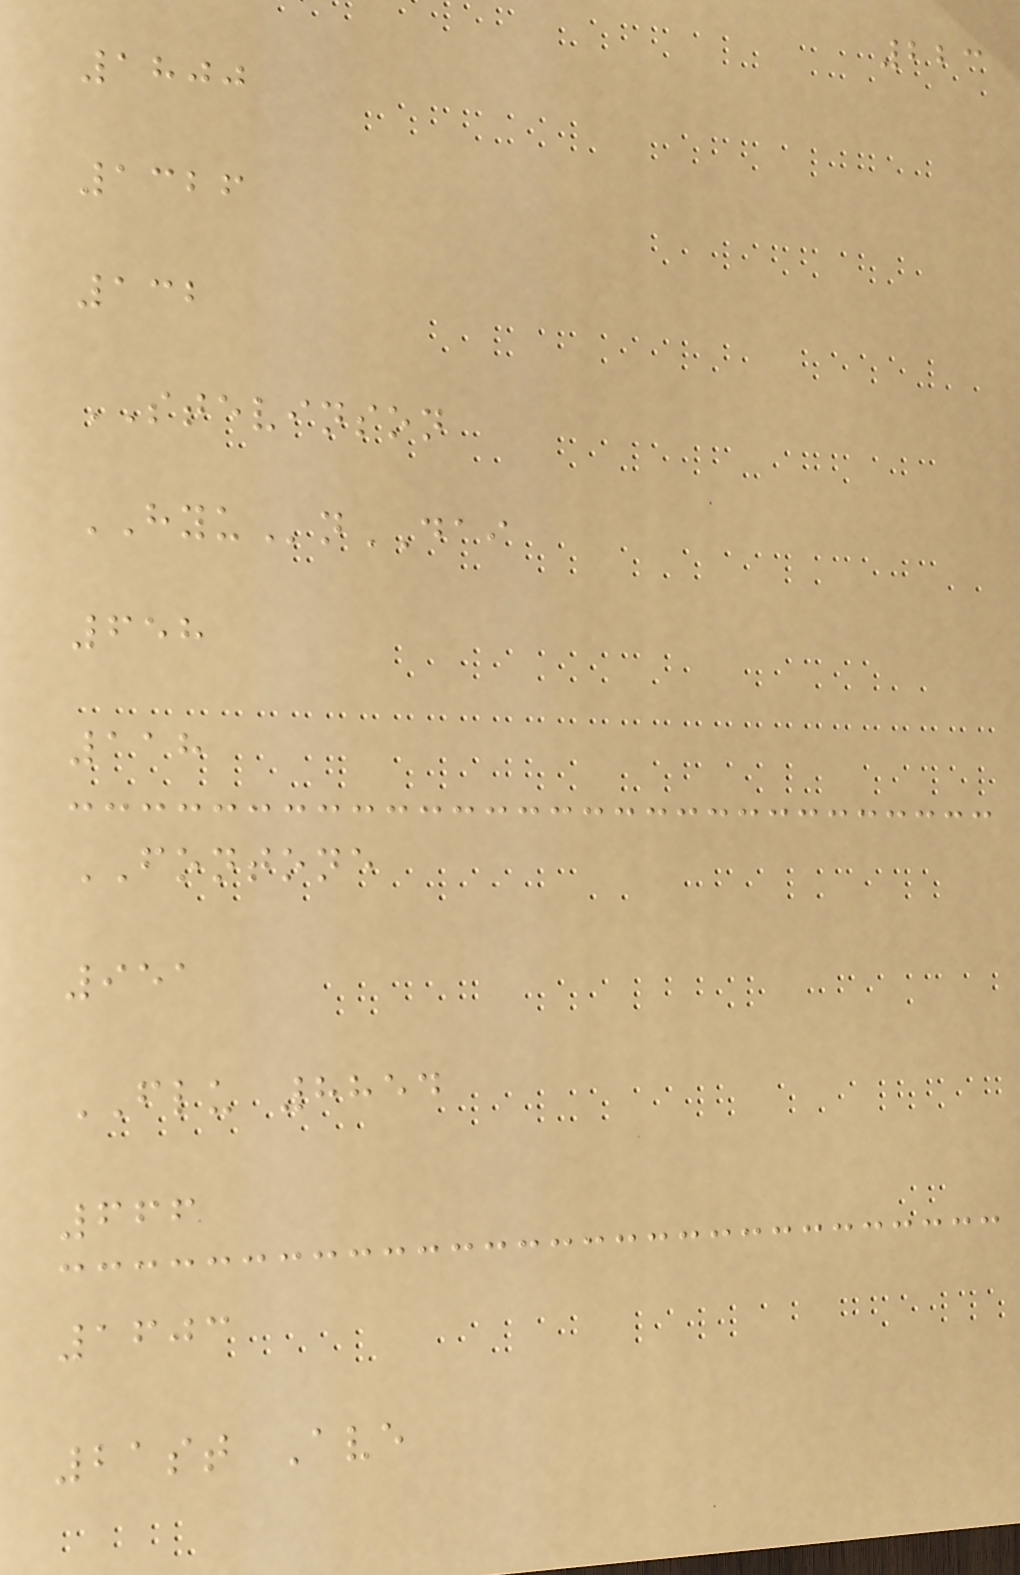223
1800
1326
132
STEVINSON
HYUnDAI
658
118
FONTONE
951
FLU 8854
666
1603
21st Ave
